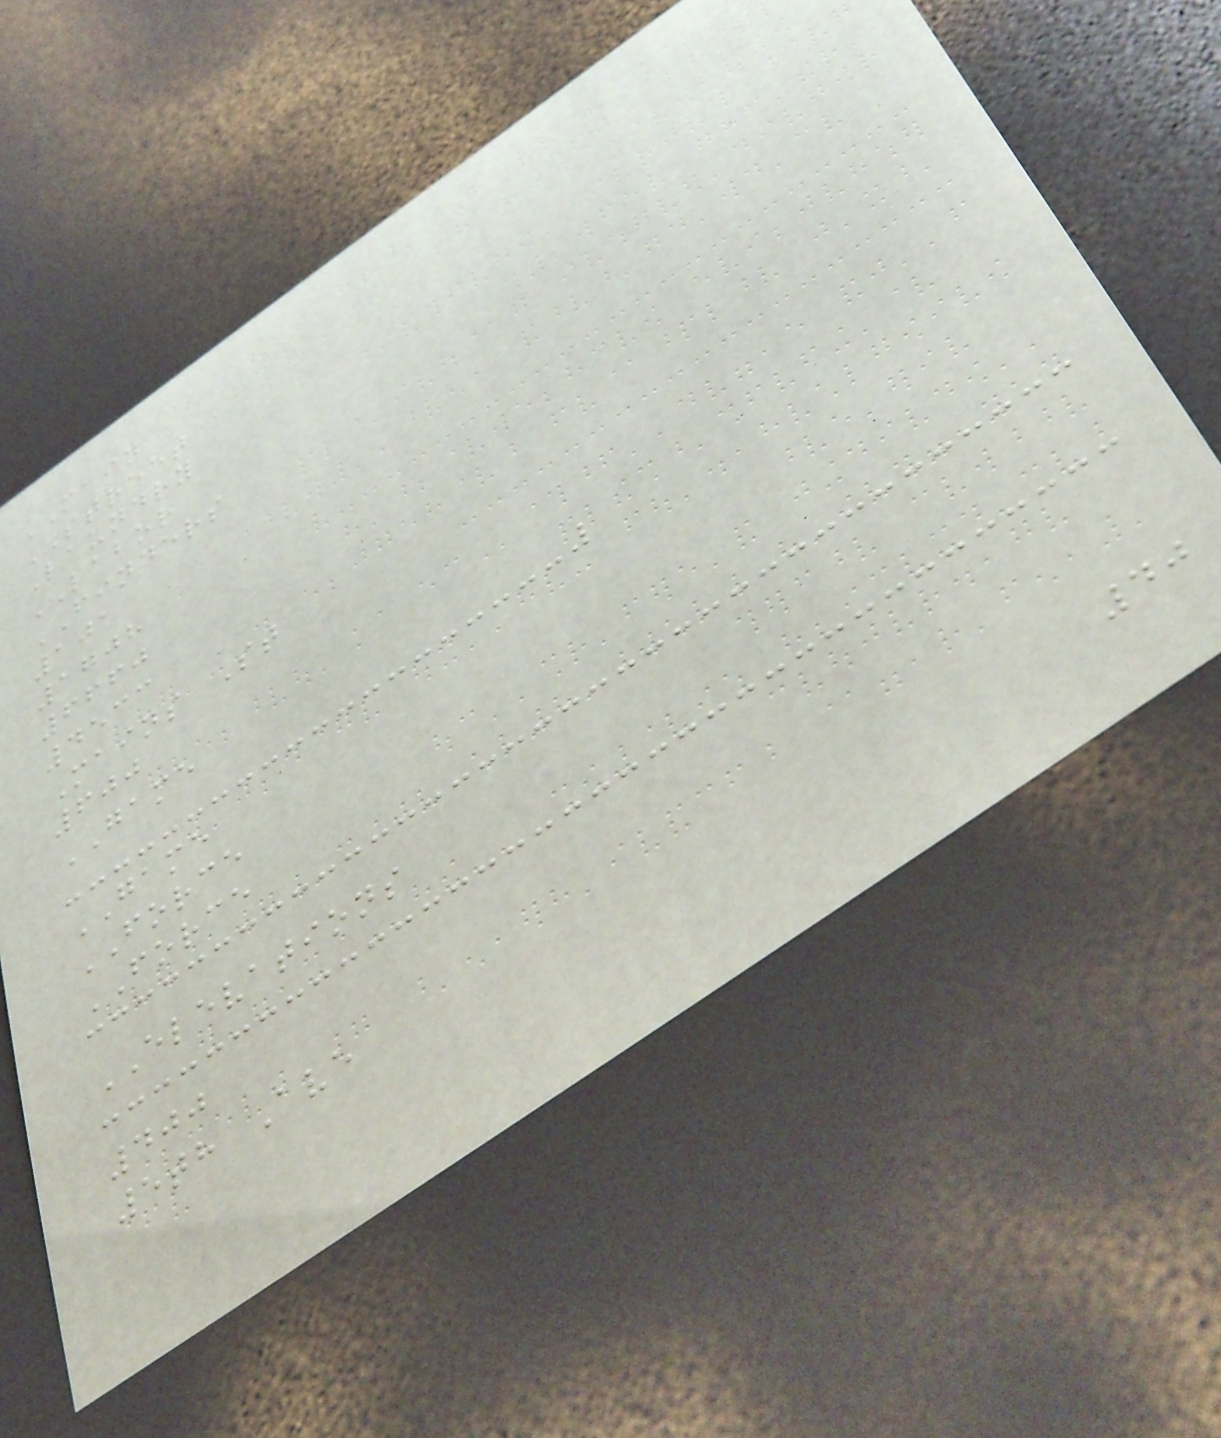MAIN
STREET
Laundry
LABOR
FINDERS
101
1708
6660
4533
Mains St
600
GAME
GAME
FORCE
FORCE
ELEVATIONS
400
5th Ave
40
